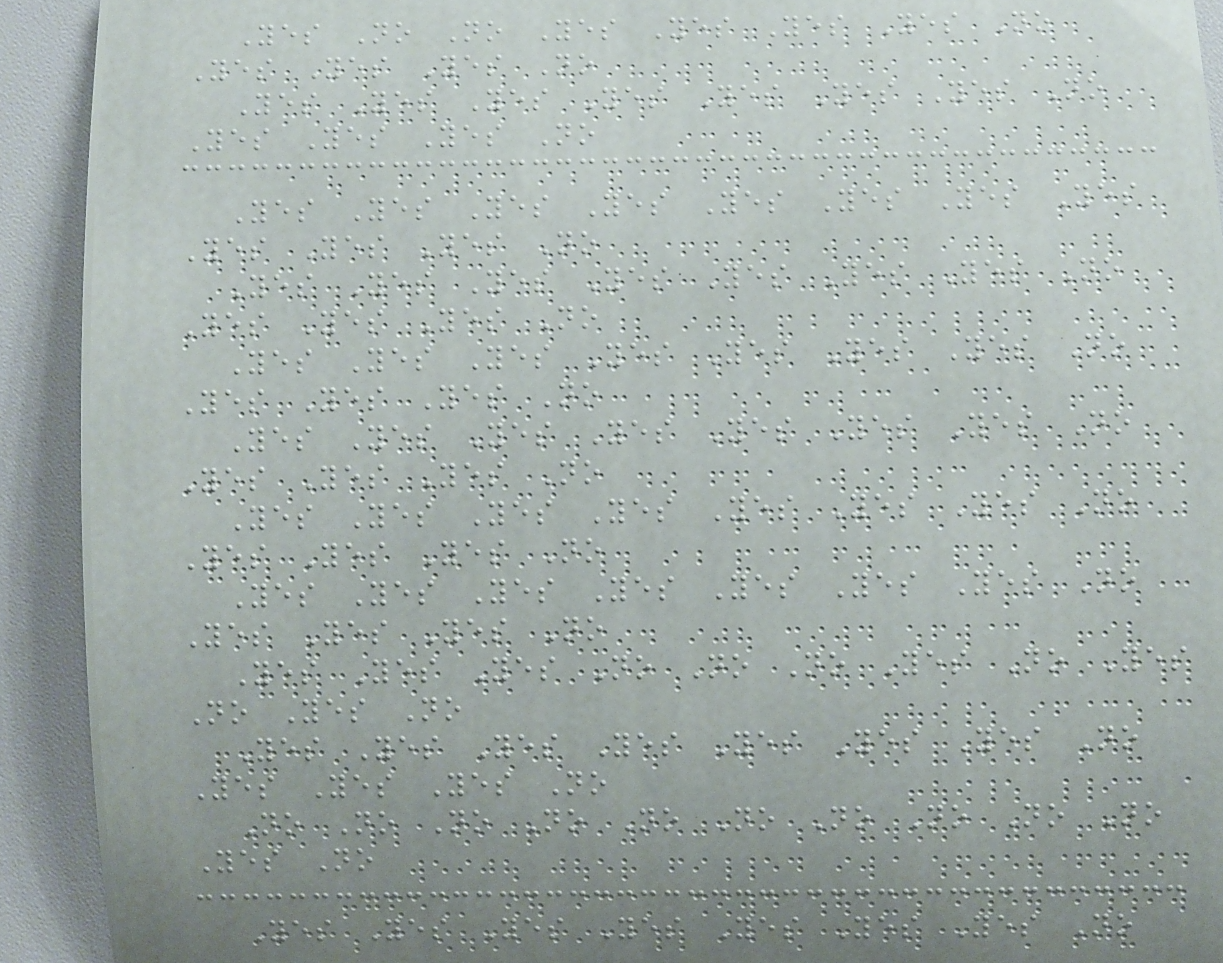Yes No No Yes Yes Yes Yes No
Yes Yes Yes No
Yes Yes Yes Yes Yes Yes Yes No
Yes Yes Yes No
Yes Yes Yes Yes Yes Yes Yes Yes
Yes Yes Yes No
Yes Yes Yes Yes Yes Yes Yes No
Yes Yes Yes No
Yes Yes Yes Yes Yes Yes Yes No
Yes Yes Yes No
Yes Yes Yes Yes Yes Yes Yes No
Yes Yes Yes No
Yes Yes Yes Yes Yes Yes Yes No
Yes Yes Yes No
Yes Yes Yes Yes Yes Yes Yes No
Yes Yes Yes No
Yes Yes Yes No No No Yes No Yes
No Yes No
Yes Yes Yes Yes Yes Yes Yes No
Yes Yes Yes No
No No No No No No No No No No
Yes No
Yes Yes Yes Yes Yes Yes Yes No
